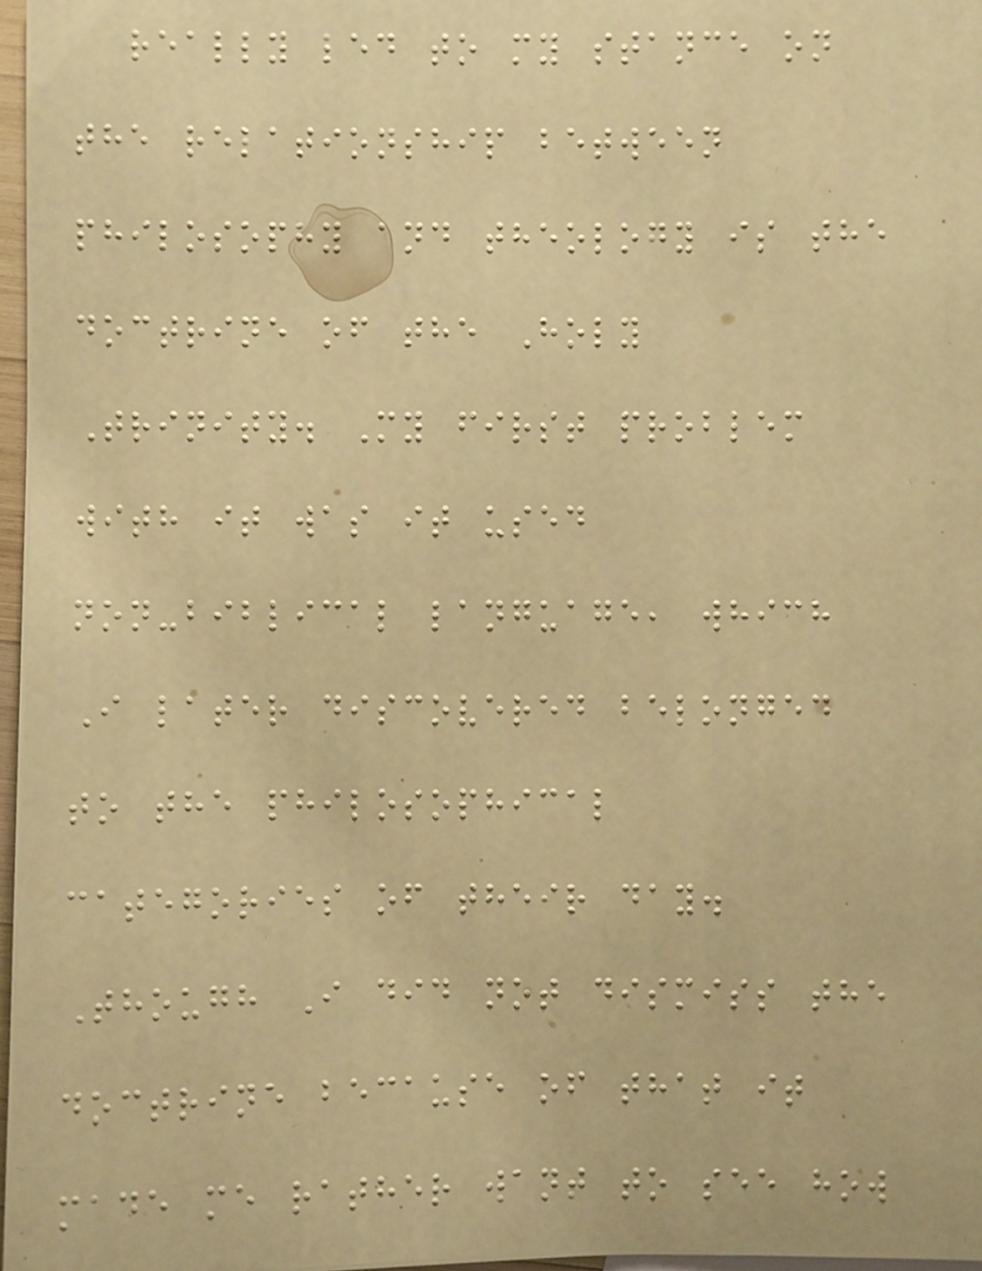really led to my stance on
the relationship between
philosophy and theology is the
doctrine of the Holy
Trinity. My first problem
with it was it used
non-biblical language, which
I later discovered belonged
to the philosophical
categories of their day.
Though I did not dismiss the
doctrine because of that it
made me rather want to see how
